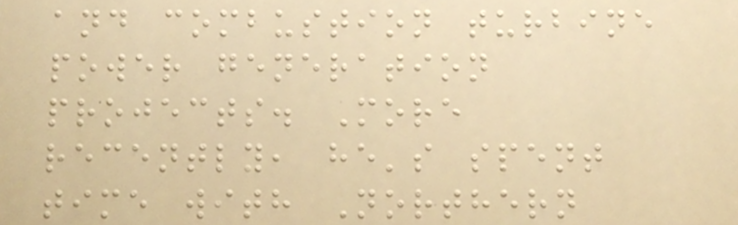and combustion turbine
power generation
projects. More
recently, he's spent
time with Northern
